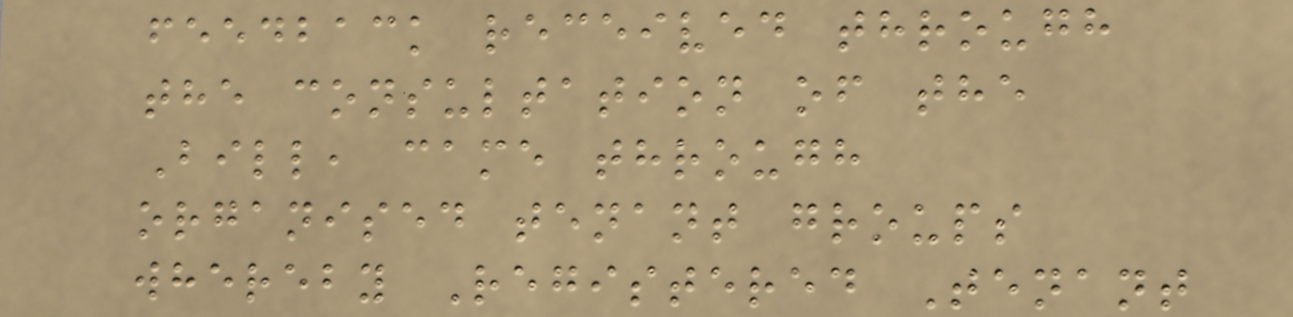feedback received through
the consultation of the
Bill, came through
organised tenant groups
whereby Registered Tenant
